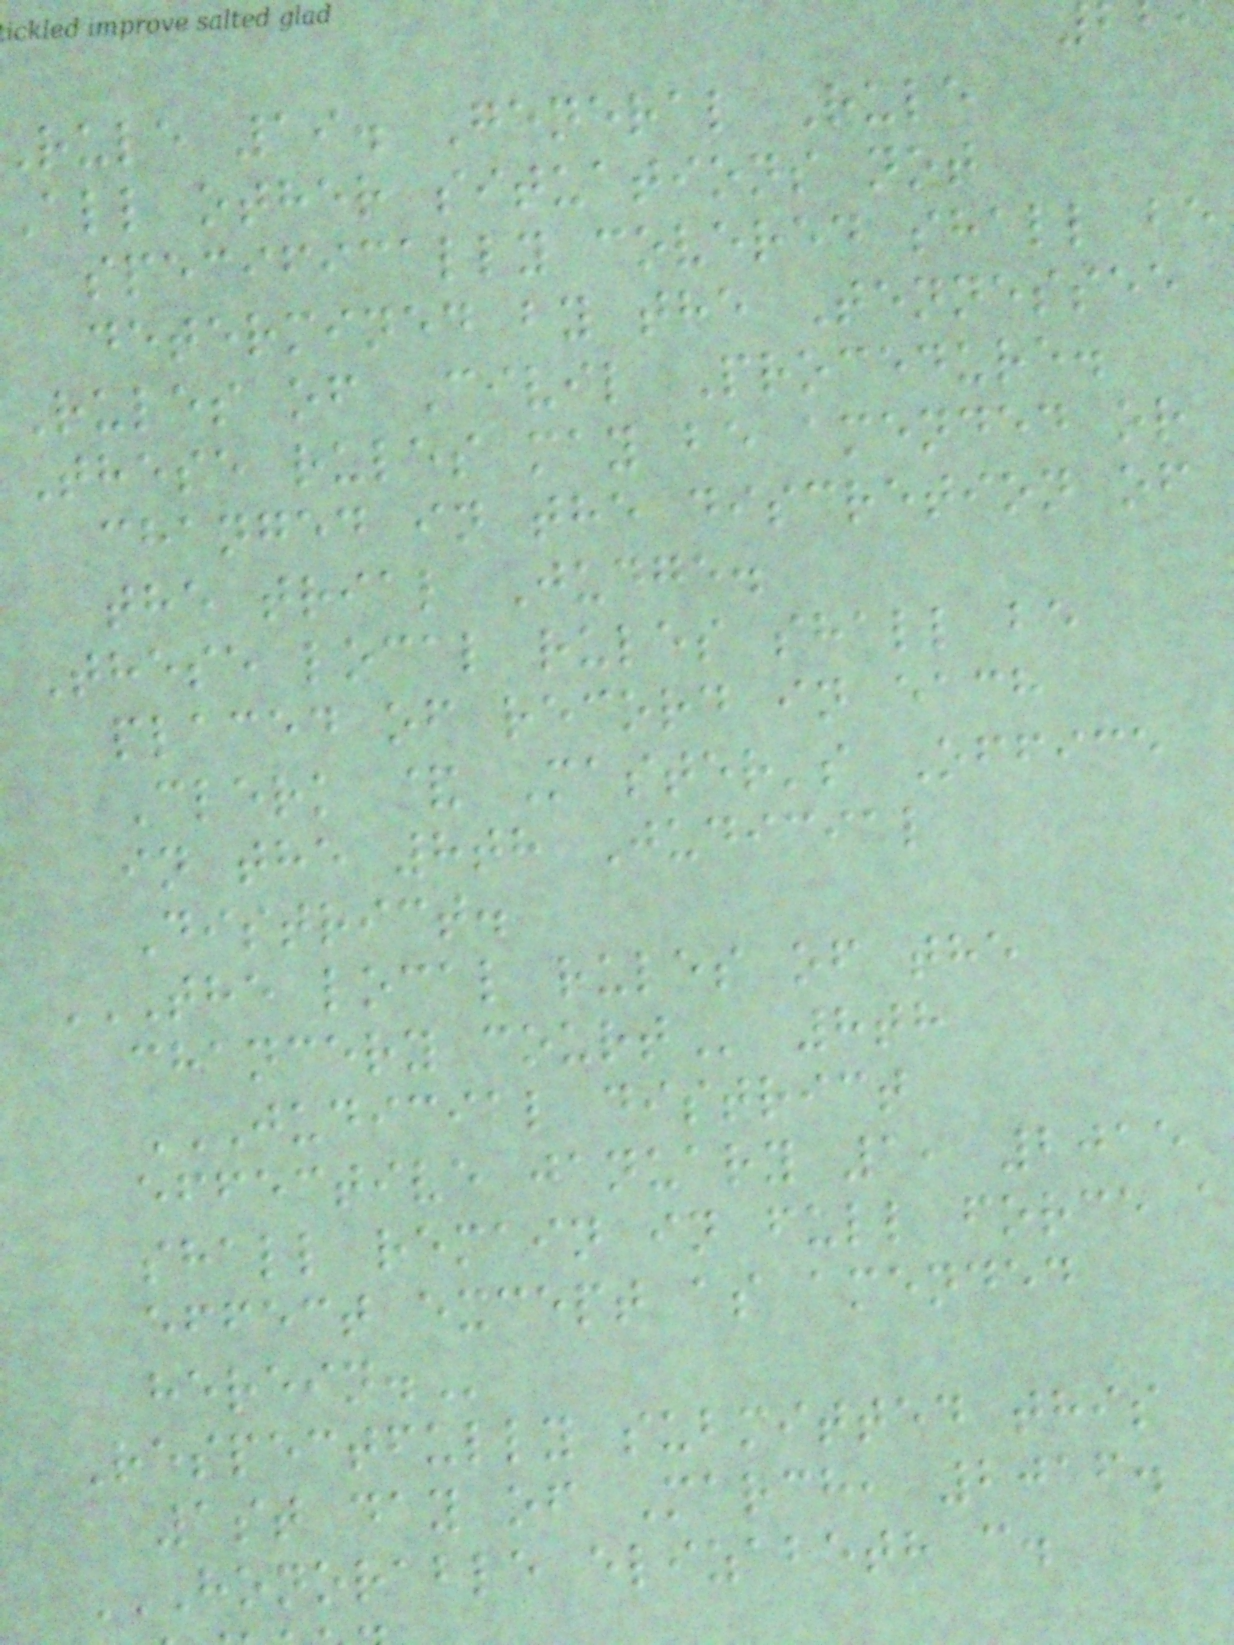rule 19. General Rule
All other situations not
specifically covered shall be
determined by the Tennessee
Rules of Civil Procedure.
These rules may be amended or
changed in the discretion of
the trial Judge.
These local rules shall be
placed of record in each
Clerk & Master's Office
in the 8th Judicial
District.
THE LOCAL RULES OF THE
chancery
JUDICIAL DISTRICT
effective january 1, 2015
shall remain in full force
effect except as amended
Respectfully submitted this
1st day of March, 2016.
HONORABLE ELIZABETH C.
